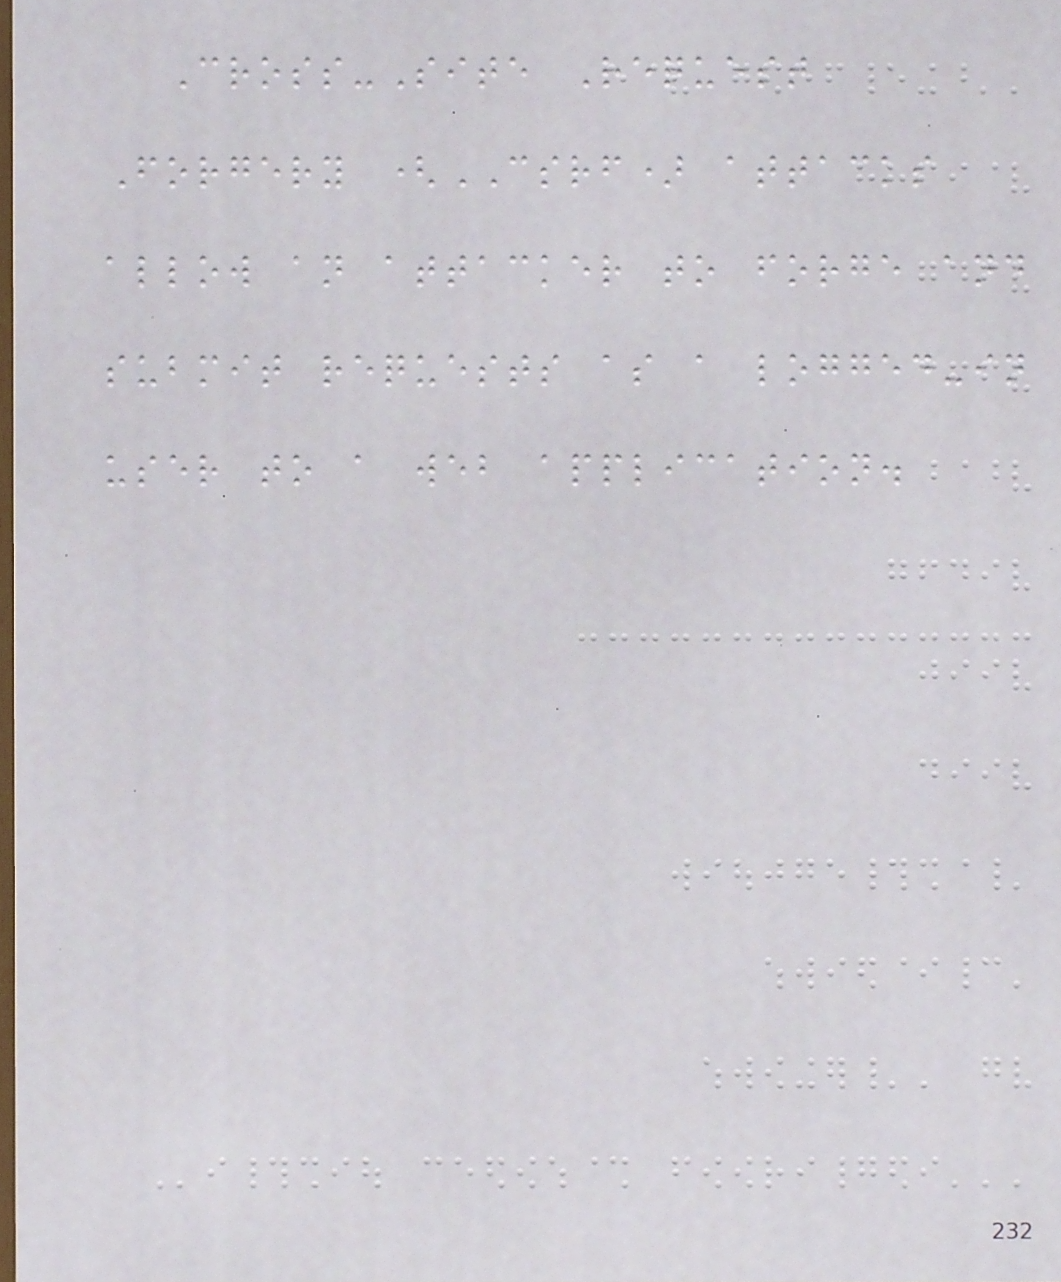Cross-Site Request
Forgery (CSRF) attacks
allow an attacker to forge and
submit requests as a logged-in
user to a web application.
